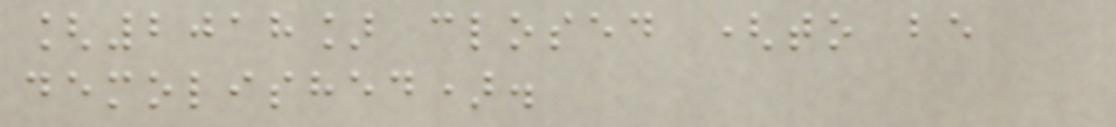[2018] closed (to be
demolished).
